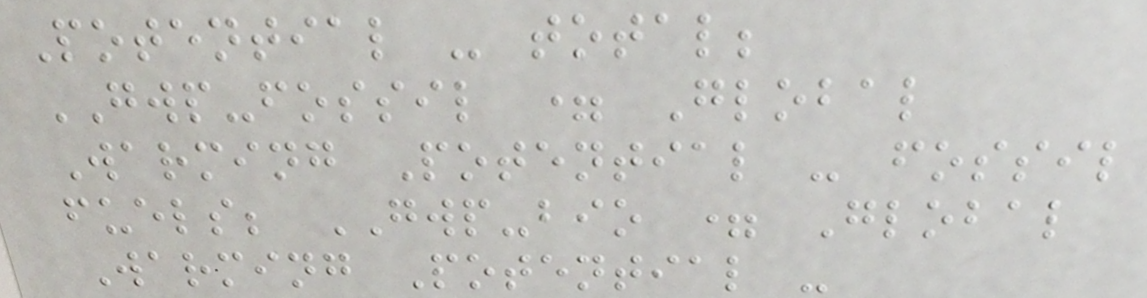Potential - total;
GWP-fossil = Global
Warming Potential - fossil
fuels; GWP-bio = Global
Warming Potential -
